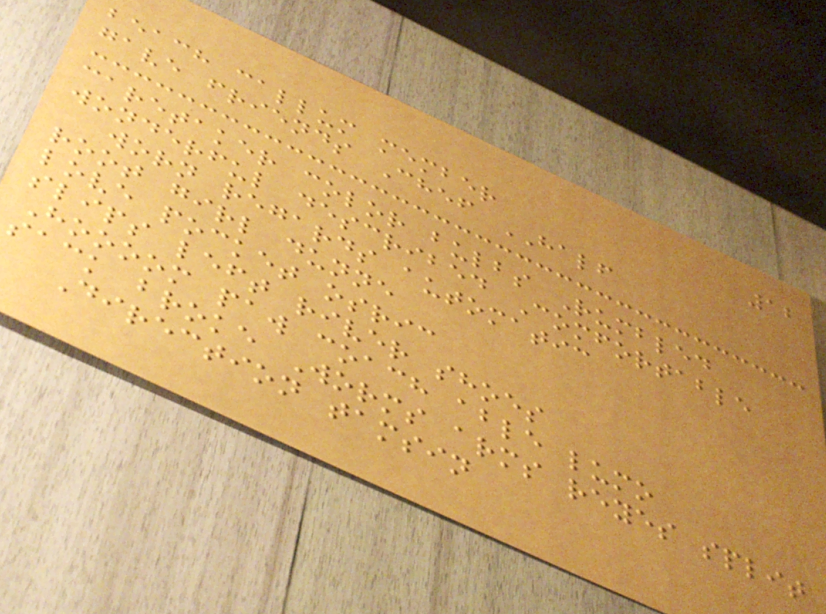12
beach callum member
gave friends Chef HALF
caretaker color bulbs Rumbled
wonderful described Comfortable
worn regards automatic
root girl dunne
love pocket osric
slips left river shoes
Hoooom paw coach able lumo
sack broke Worms arms reyes split
Direction tamsin
